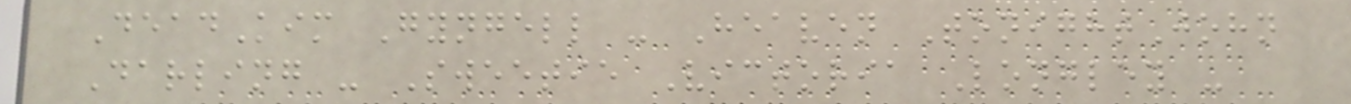DeadKim Gyngell - Heaven TonightJohn
Darling - Sweetie Victoria Longley -
